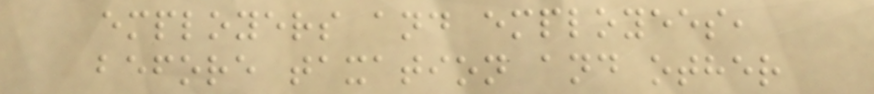employers and employees,
before taxation and other
